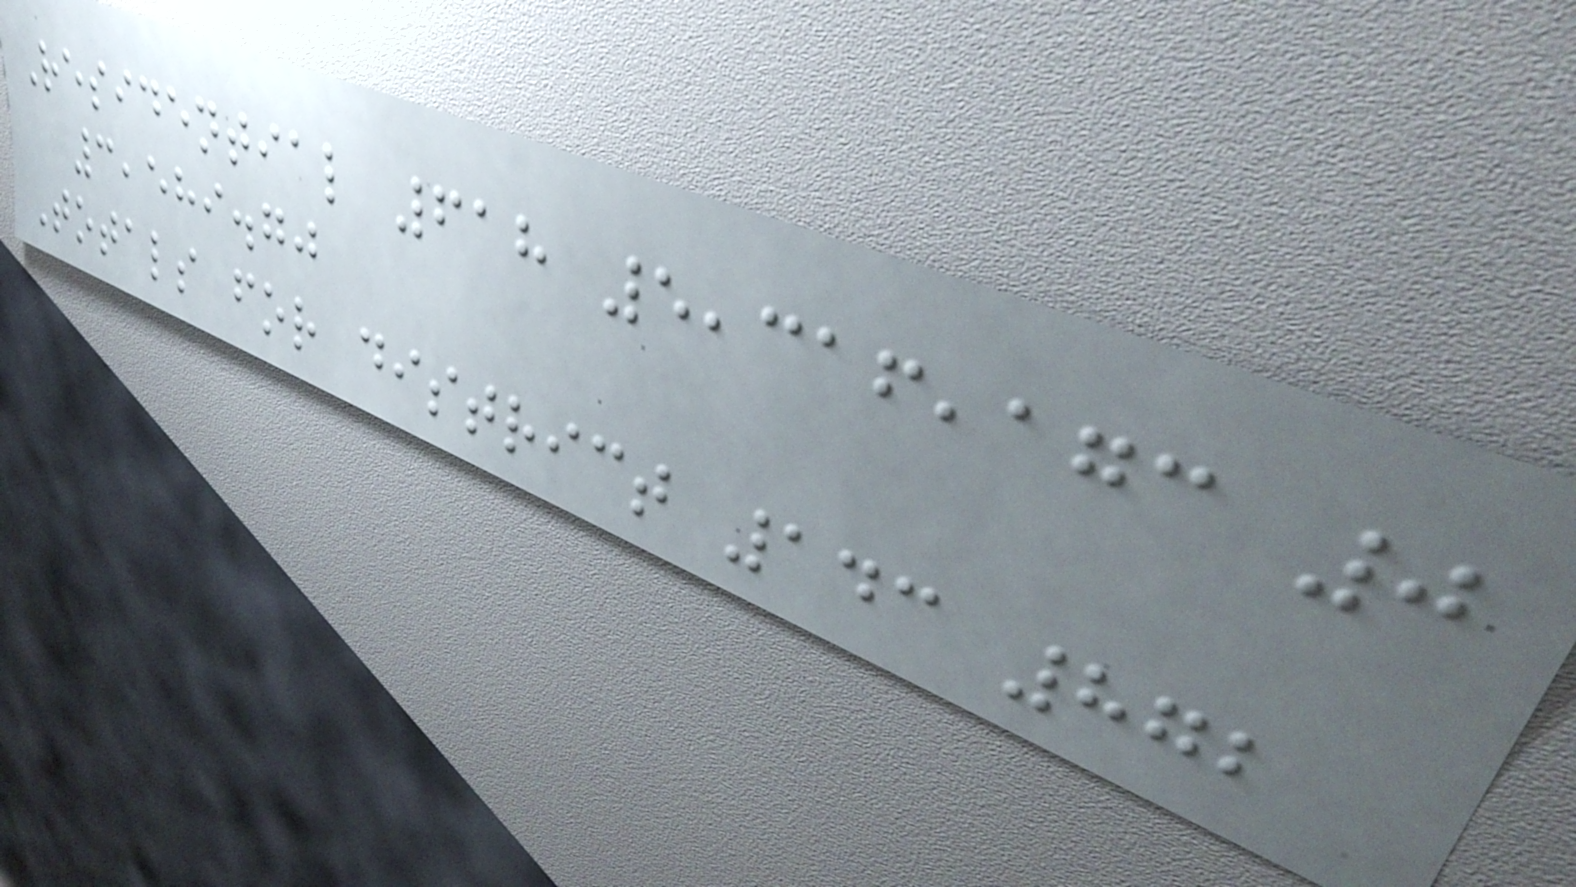Residential 618 5,316,173 0
3,589.70
Totals for district 143 872
